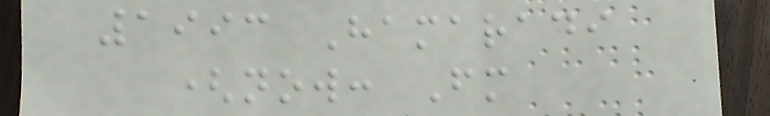1993 Hamaradi
(now: Fm
